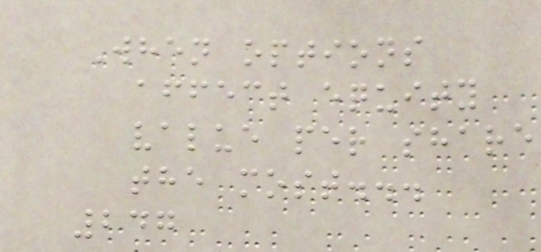When options
affect equity
value per share
the most...
247
